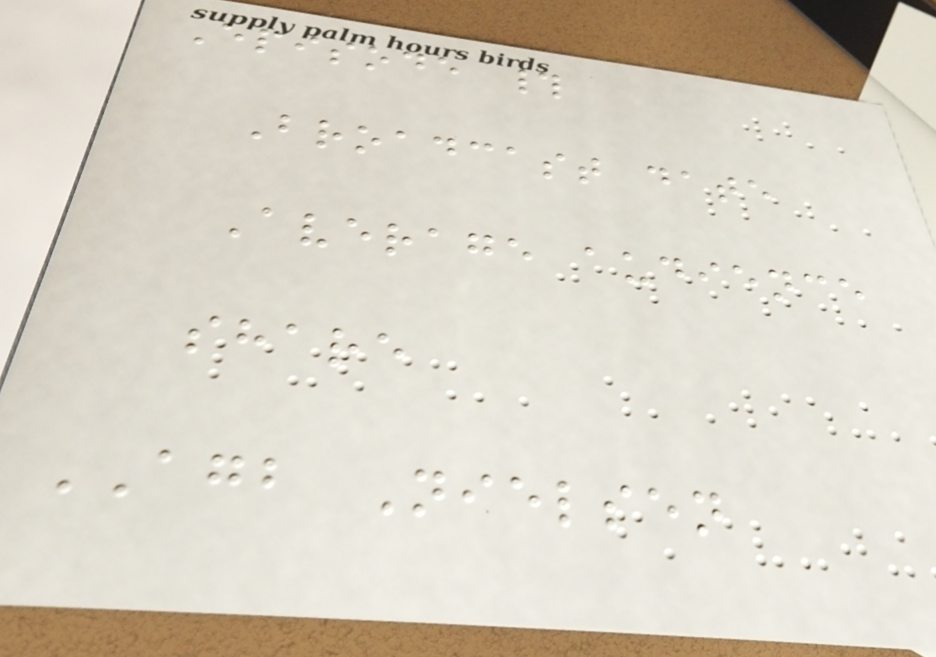Episode #
Broadcast date
Average audience
share
AGB Nielsen
